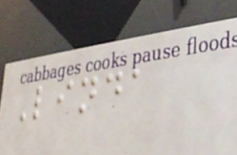Linda
